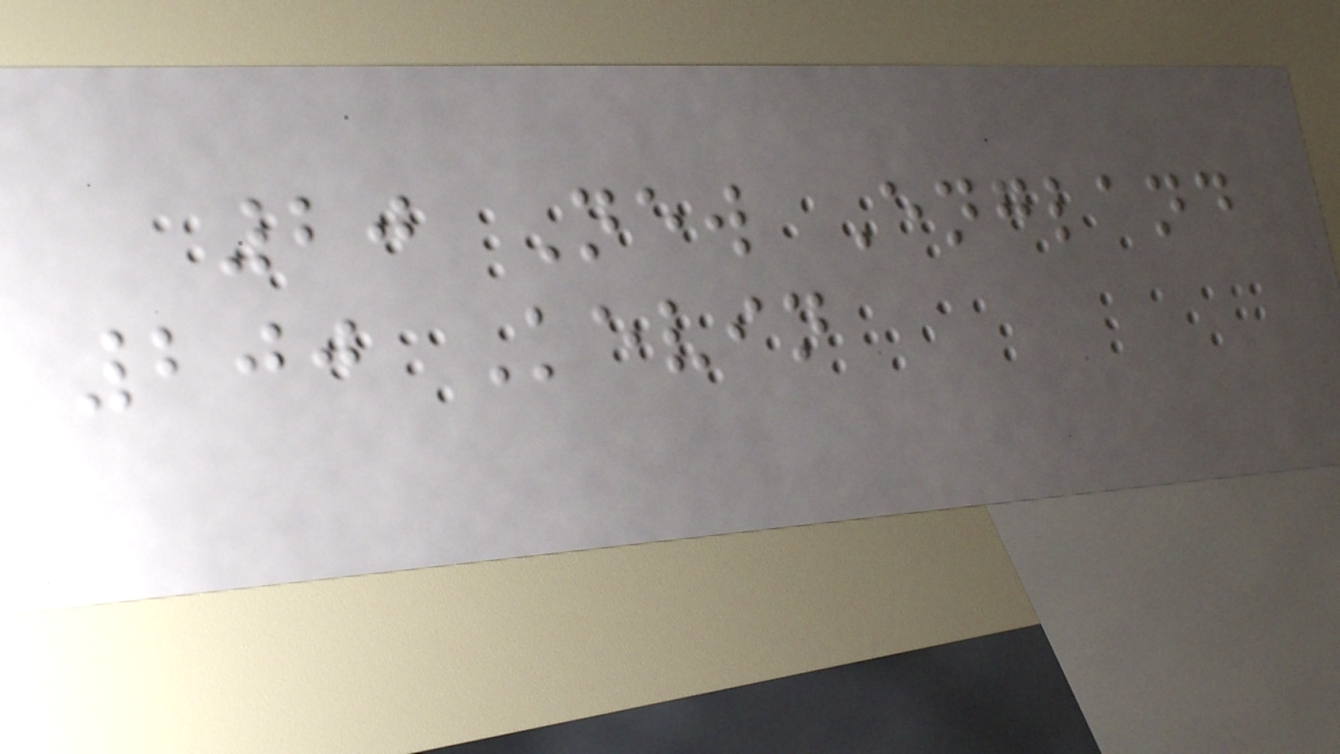20 New England
200 Kevin
